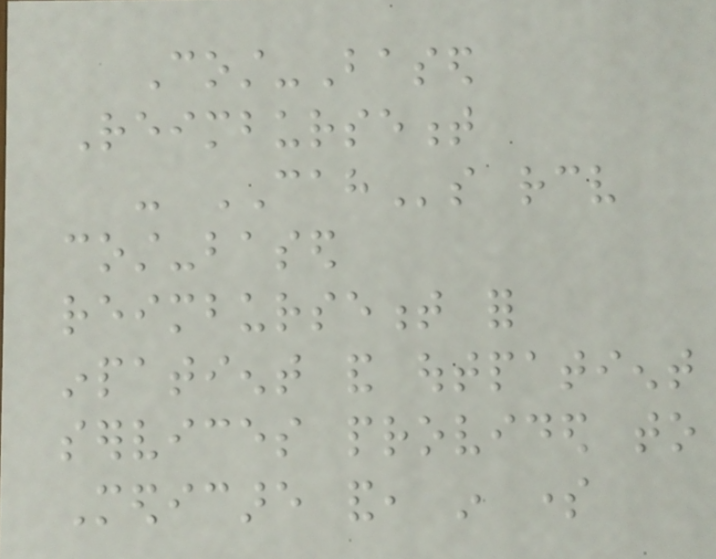Cost-Based
Reimbursement
- CAHs receive
cost-based
reimbursement for
inpatient and outpatient
services provided to
Medicare and, in some
